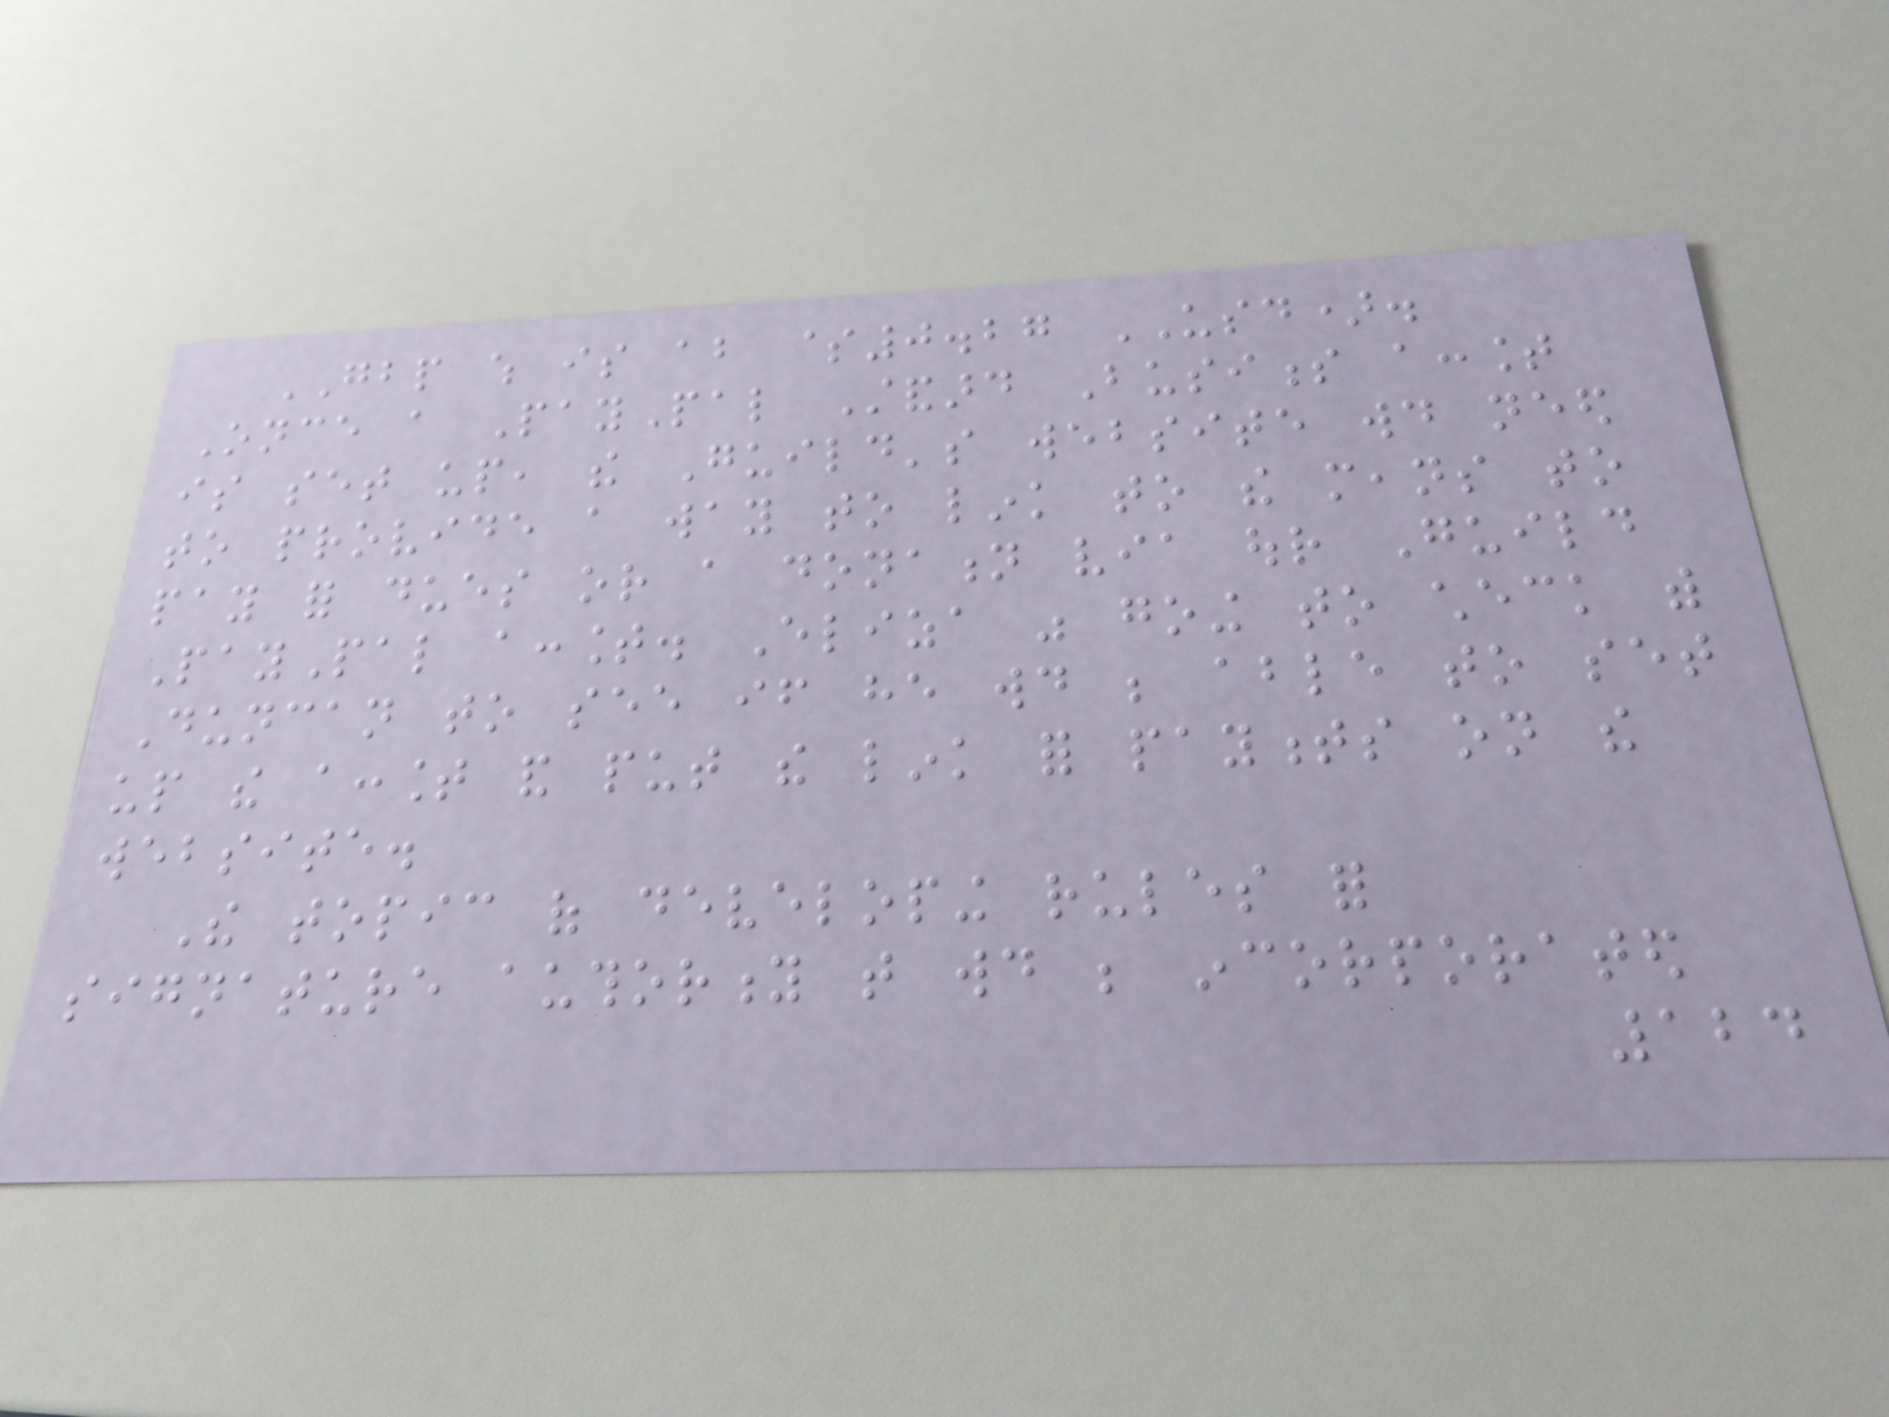GBP which is about $0.27 USD).
Once a PayPal Standard Business account
is set up, the Guild's website would need
to provide a way to link to the means to
pay for dues or a donation via our Guild
PayPal account. Eliza was going to check with
Duncan to see if he would be able to set
up the account and put the link for payments on the
website.
The topic of developing rules for
signature authority that would be incorporated
124
